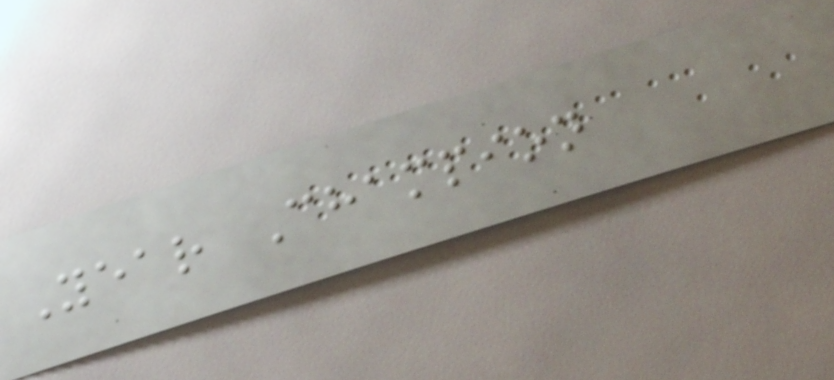Year Champion
